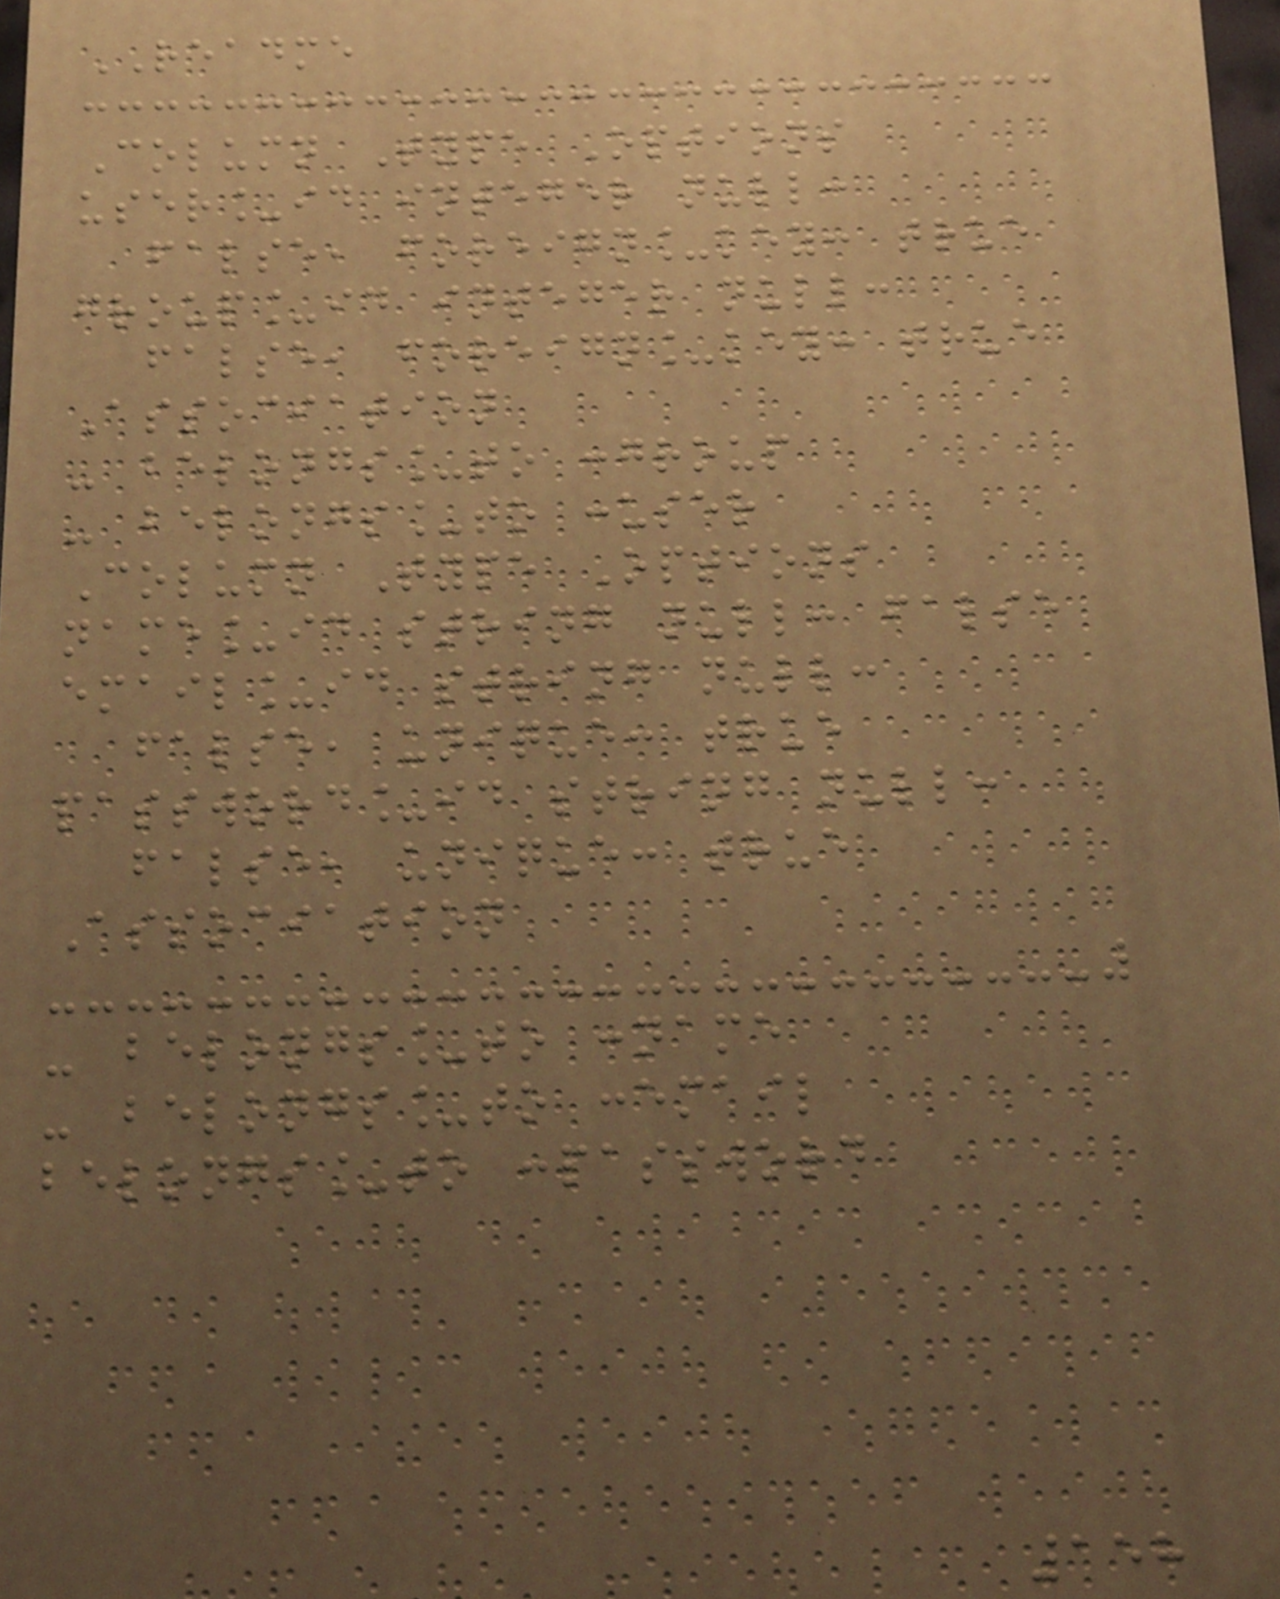README
Column Type Options
user_id integer null:
false, foreign_key: true
group_id integer null:
false, foreign_key: true
Association
- belongs_to :group
- belongs_to :user
Column Type Options
name_id string null: false
email_id string null:
false, unique: true
password_id string null:
false, unique: true
Association
- belongs_to :name
- belongs_to :email
belongs_to :password
158
